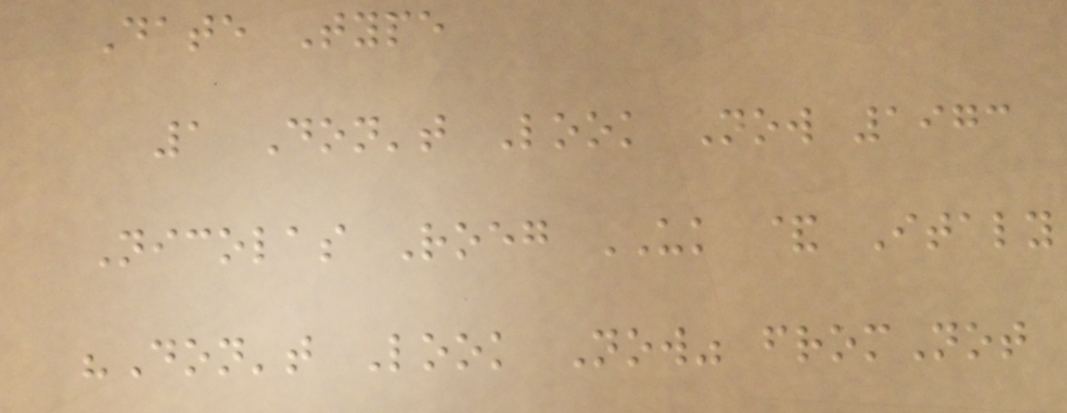Date Type
1 Don't Look Now 1973
Nicolas Roeg UK & Italy
"Don't Look Now" fromNot
